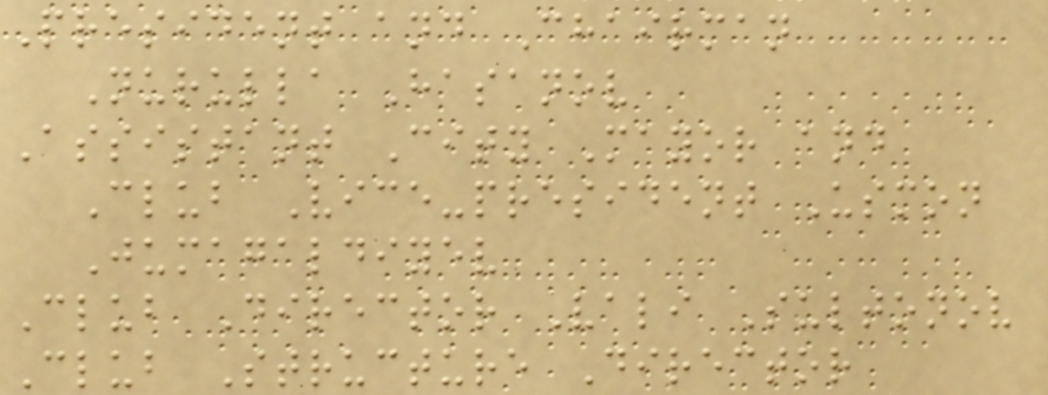President and Chairman
Nurulla Hasanov
Assistant City Mayor and
Club Vice-president Usmon
Jumagaldiyev
Club Director Vali Sultonov
Club Structure Director
